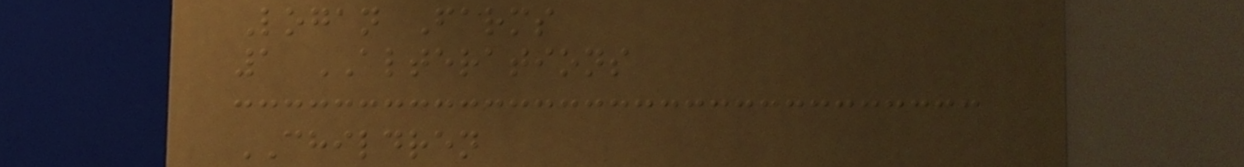Logan Farms
1 ALTERATIONS
CHILDREN
